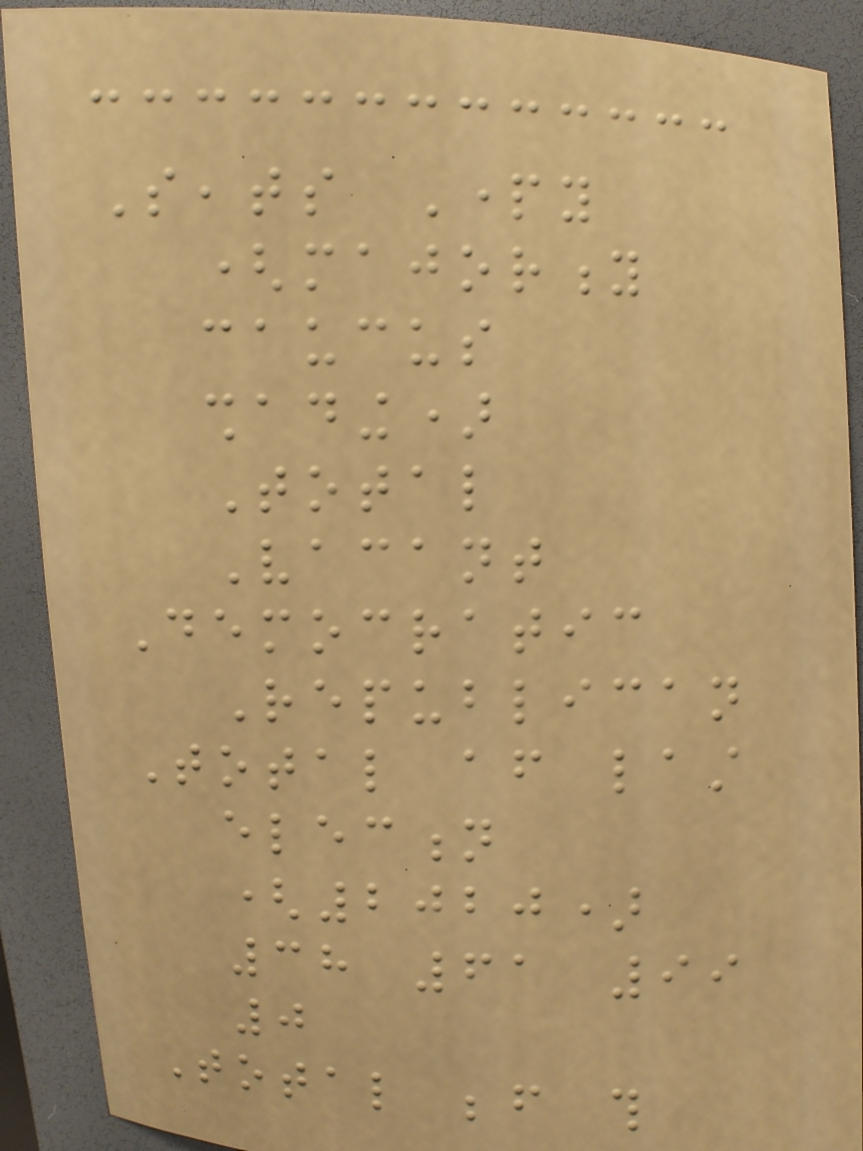Seats Party
(majority
caucus
shading)
Total
Vacant
Democratic
Republican
Total after last
election
(2020)
38 61 99
0
Total before this
